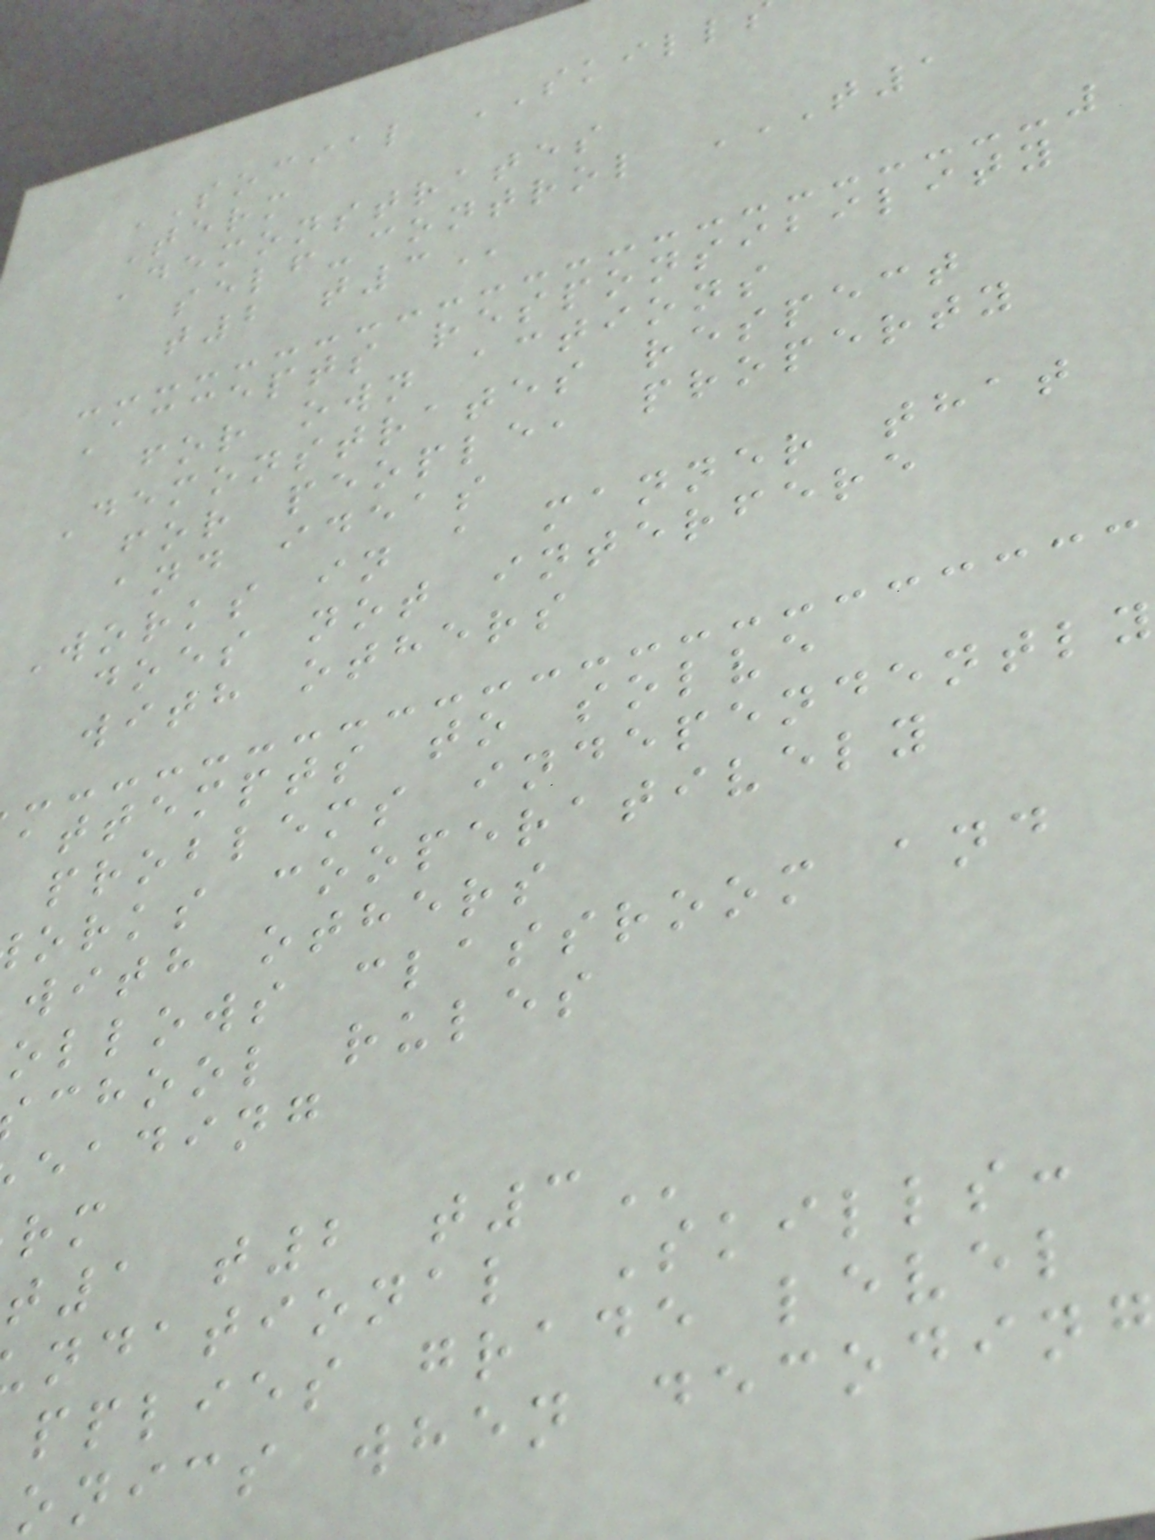SOCIAL SKILL
Term
Demonstrates
self-control T1
Accepts responsibility
for own actions
Demonstrates respect
for people, property
and ideas
Works in a manner that
does not interfere
with others
attempts to solve
problems independently
orks cooperatively
with others
ollows classroom and
chool rules
eading
t1 t2
ndational Skills:
pplies grade level
onics when decoding
